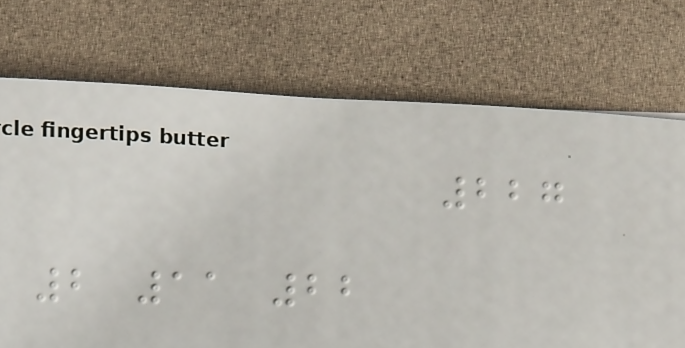227
2 11 22
